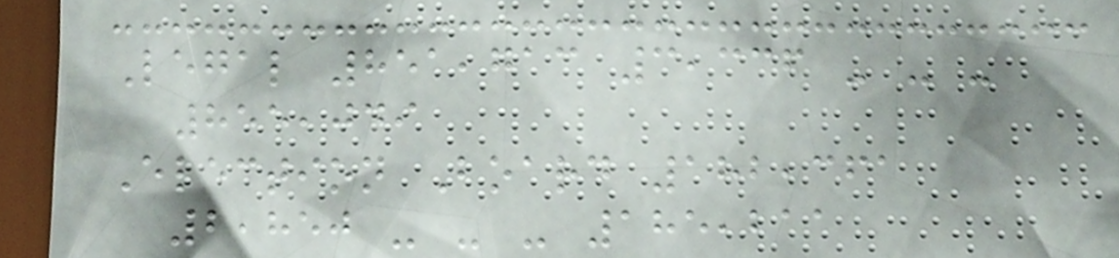Legal 851,713 3,336 - - -
855,049
Election Board 182,361
2,850 - - - 185,211
